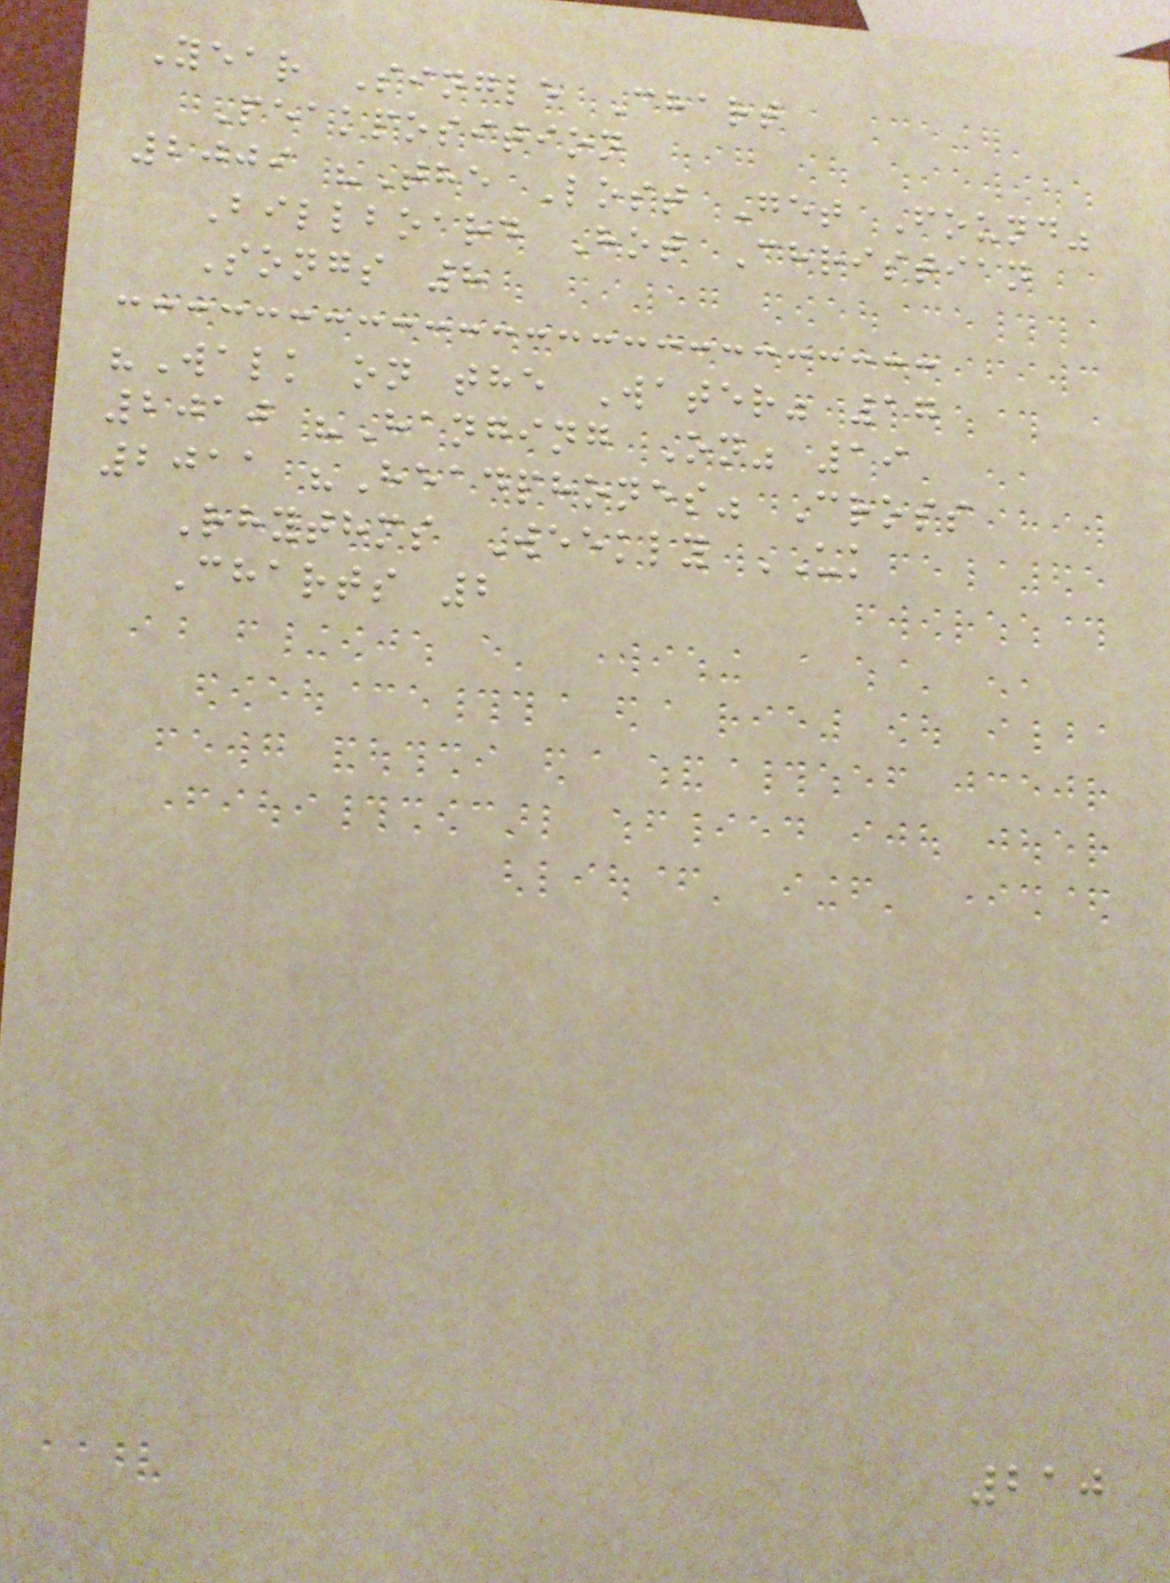Year Single Chart
Peakposition
2009 "The Lost Get Found"
Billboard Hot Christian
Songs 8
"Walk on the Water" 17
2010 "Hanging On" 19
2011 "Headphones" Cross
Rhythms Weekly UK
Charts 2
210
